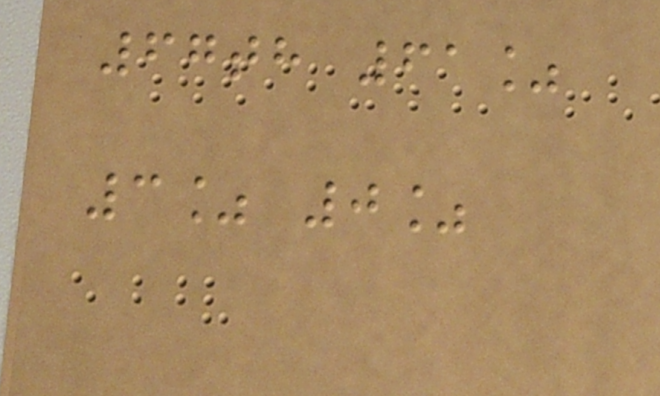67th 61%
3% 0%
